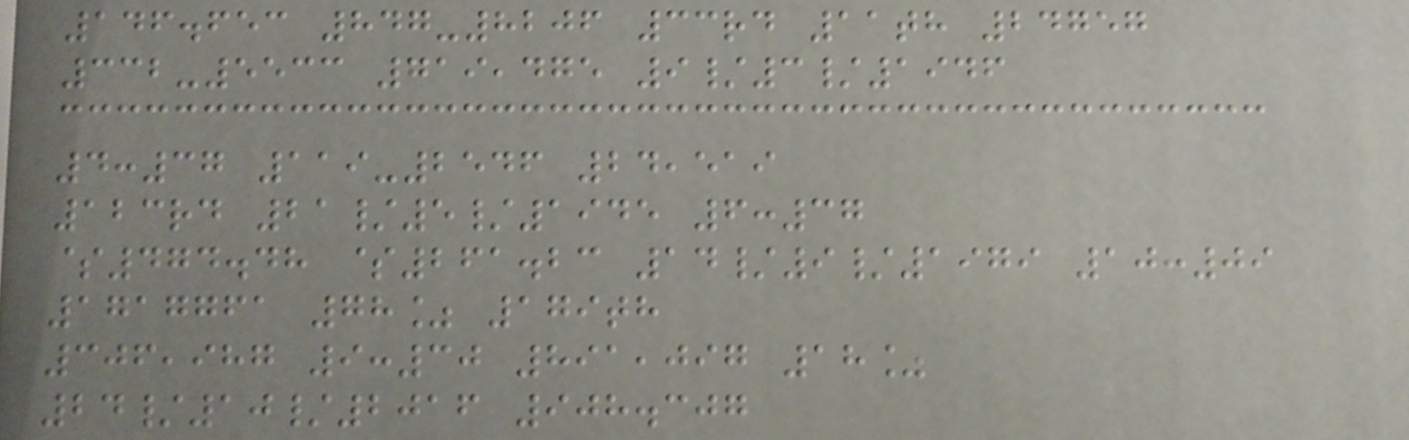146.653 847-8206 33rd 11th 24757
332-5533 719,475 9/3/1946
4:37 119-2546 24,519
123rd 21/5/1945 6:37
$474.48 $261.23 14/9/1979 10:09
1717761 78% 179th
306,987 9:30 891,097 18%
24/10/2016 908.307
